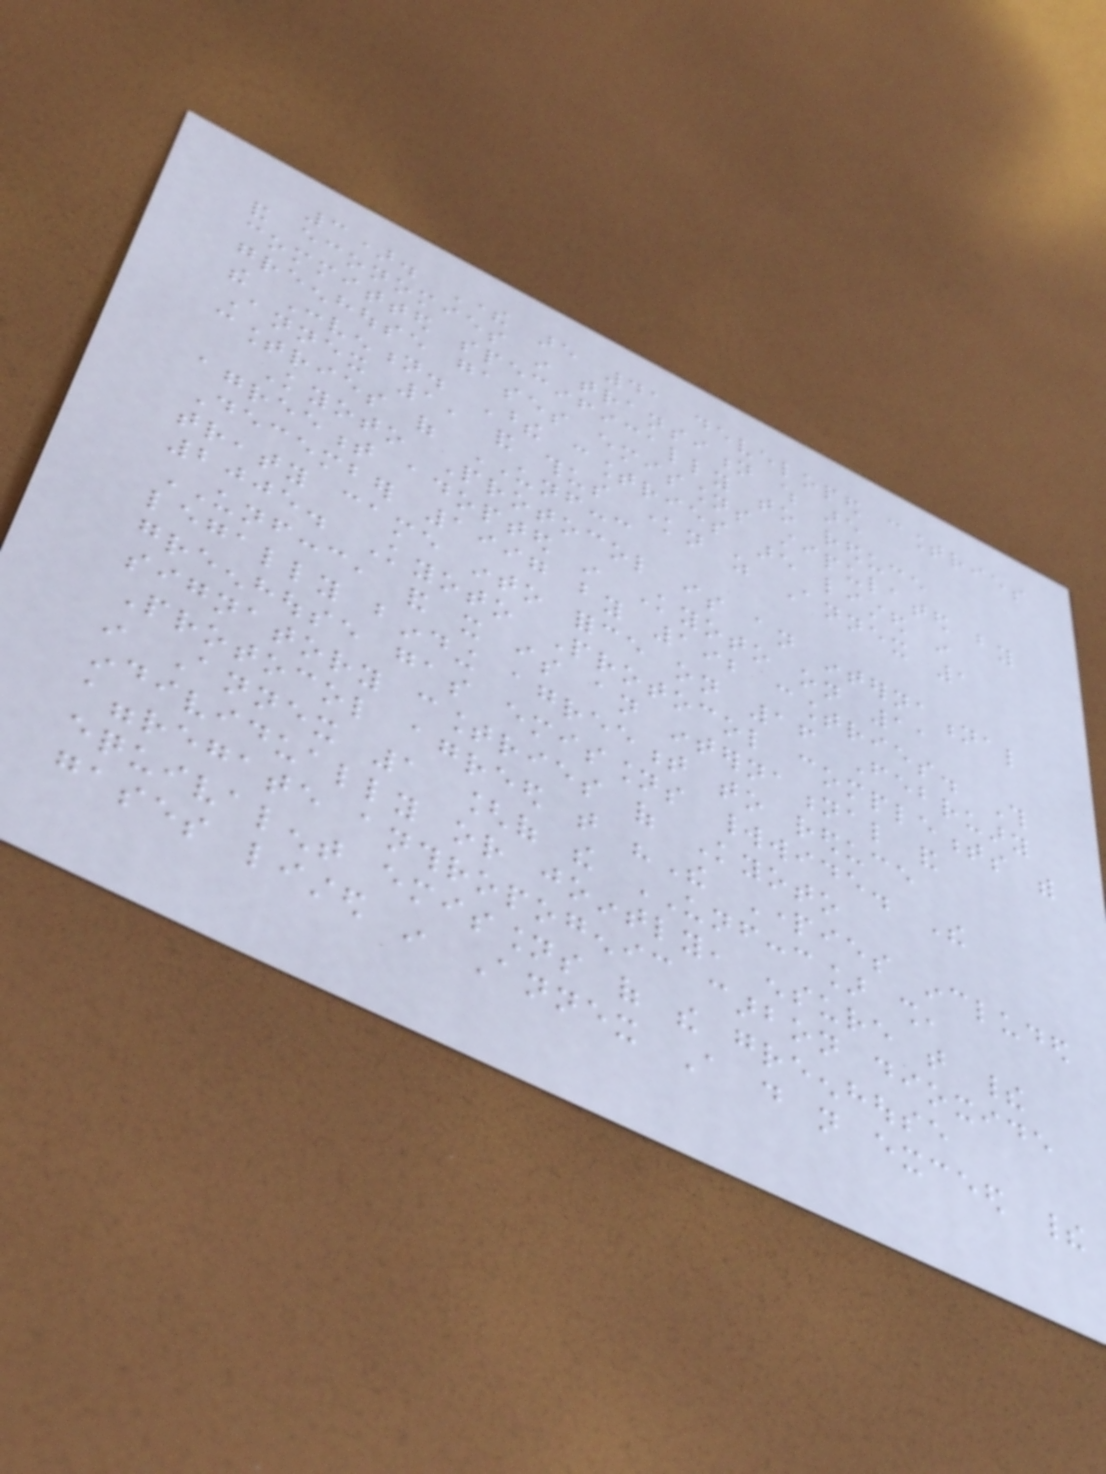3). There are 41 developed countries
and economies in transition which are
committed specifically to reduce
greenhouse gases emissions stipulated by
the Convention. These countries are listed in
Annex 1, and thus known as Annex 1
countries of UNFCCC
Kyoto Protocol is an international
agreement adopted in Kyoto on 11
December 1997 by 192 countries. This
treaty came into force on 16 February
2005. Kyoto Protocol complements with
UNFCCC, and it is an international and
legally binding agreement to reduce
greenhouse gas emissions worldwide. The
signatory countries of Kyoto
Protocol agreed that "The Parties included
in Annex 1 [of the UNFCCC] shall,
individually or jointly, ensure that their
aggregate anthropogenic carbon dioxide
equivalent emissions of the greenhouse
gases listed in Annex A do not exceed their
